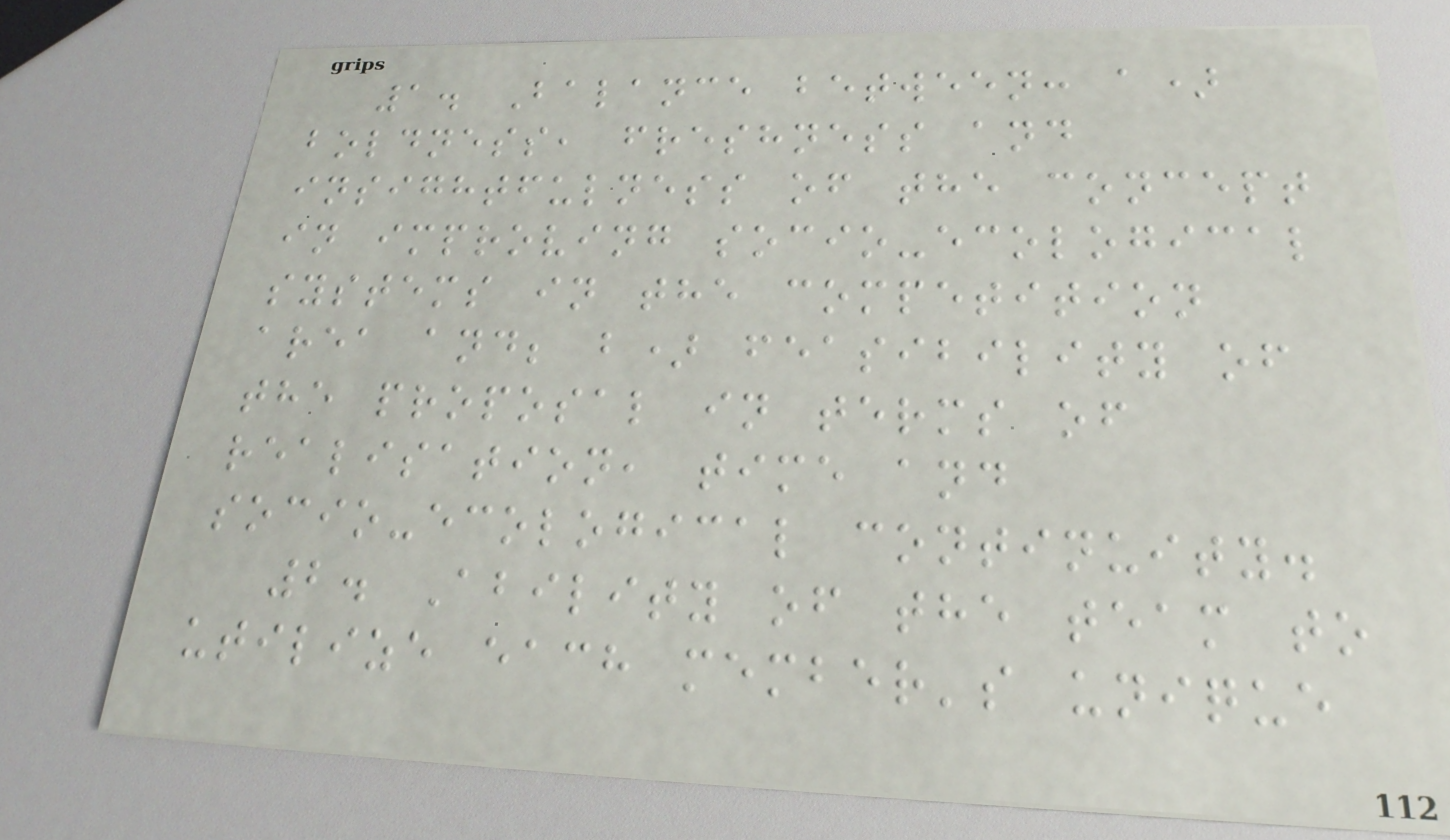1. Balance between: a)
boldness, freshness and
insightfulness of the concept
in improving socio-ecological
systems in the competition
area and; b) feasibility of
the proposal in terms of
realisation, time and
socio-ecological continuity.
2. Ability of the team to
utilize each member's unique
